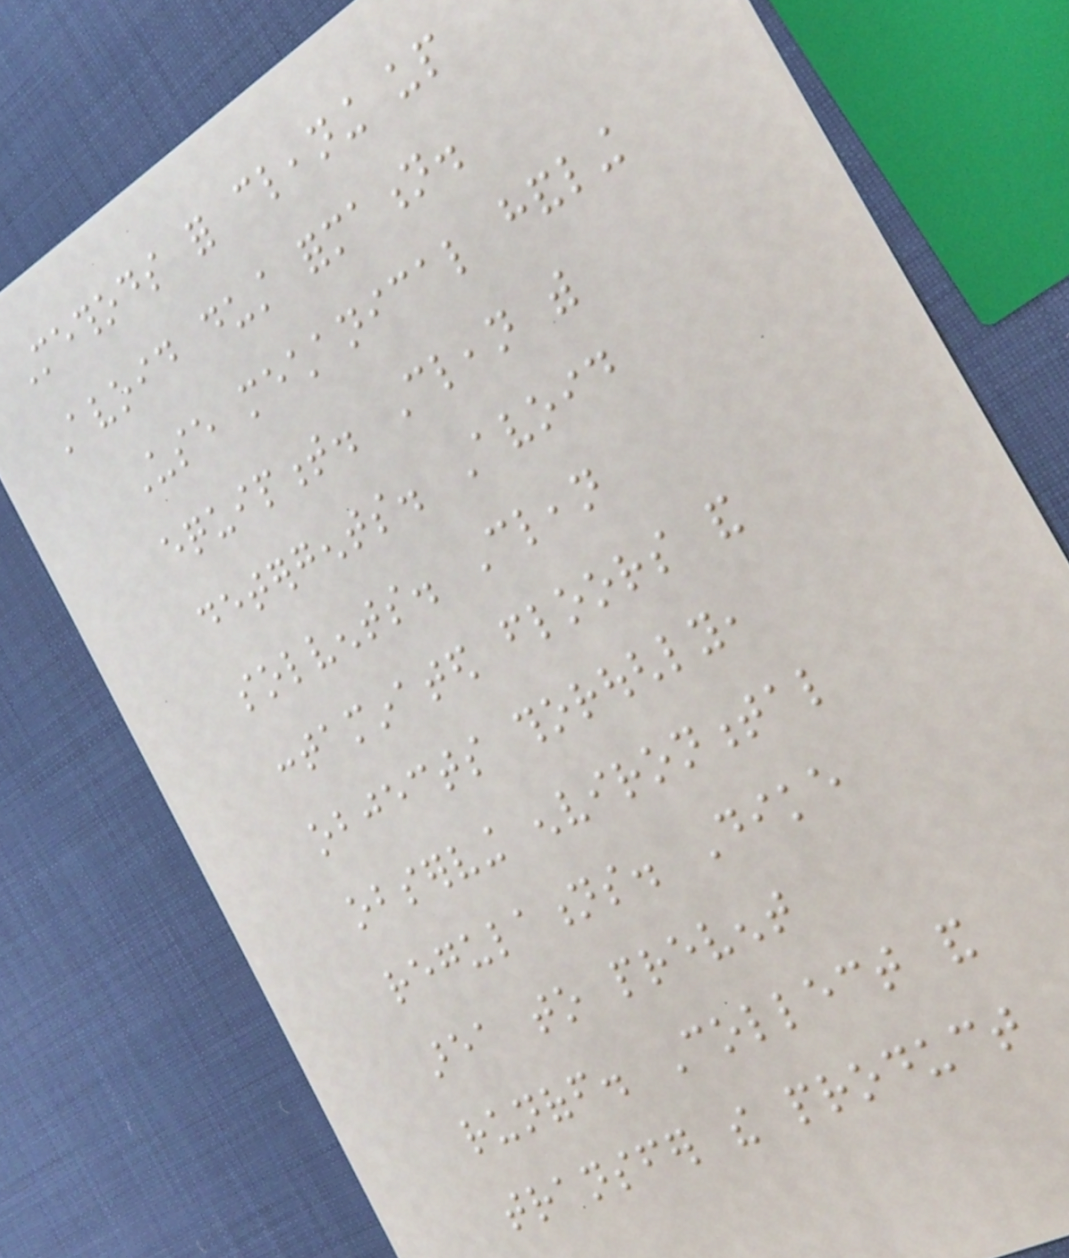Methods for cleaning up
Avoid dust formation.
Use mechanical handling
equipment. Clean with
detergents. Avoid
solvents. Clean
contaminated floors and
objects thoroughly,
observing environmental
regulations. Dike
area to prevent
runoff. Collect and
transfer the product
